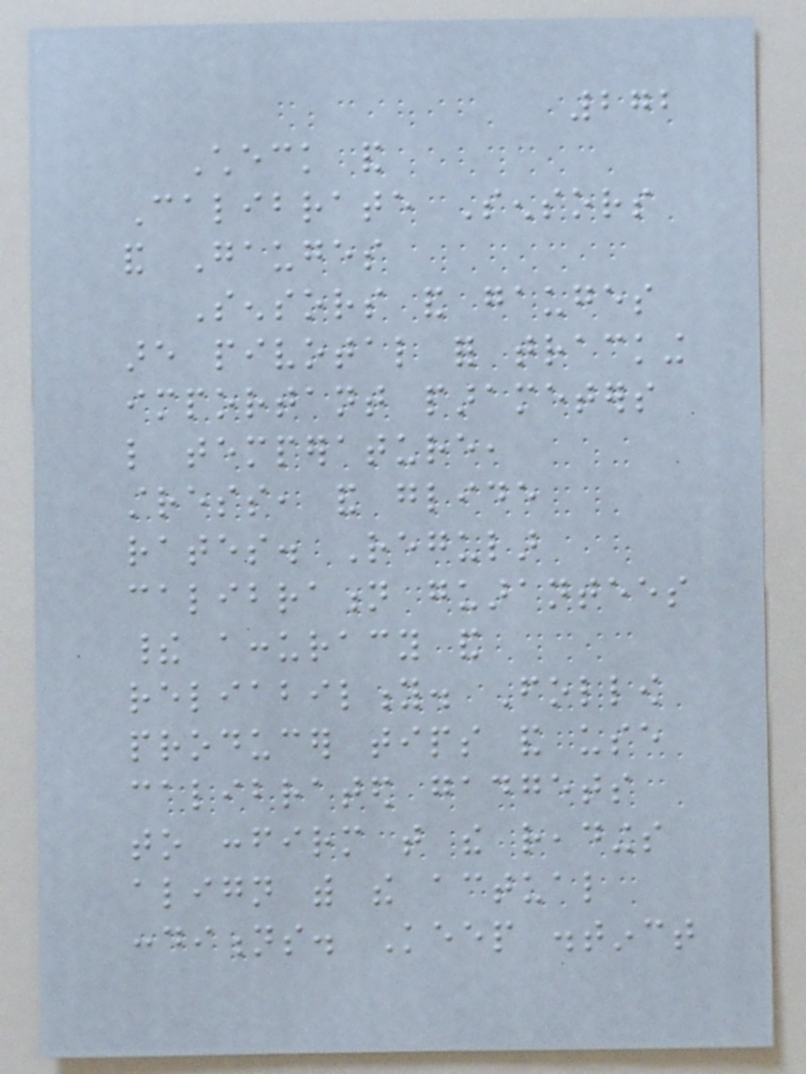272
Check and
Calibrate Sensors
and Gauges
Sensors and gauges
are pivotal for tracking
important parameters
like temperature,
stress, and glide
rates. Regular
calibration guarantees
their accuracy and
reliability. Follow
producer tips and use
calibrated gadgets
to confirm that the readings
align with the actual
conditions. Keep distinct
